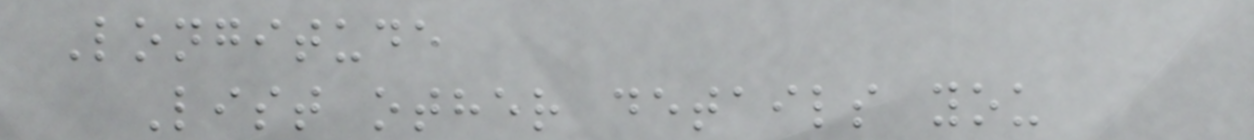Longitude
List other details you
